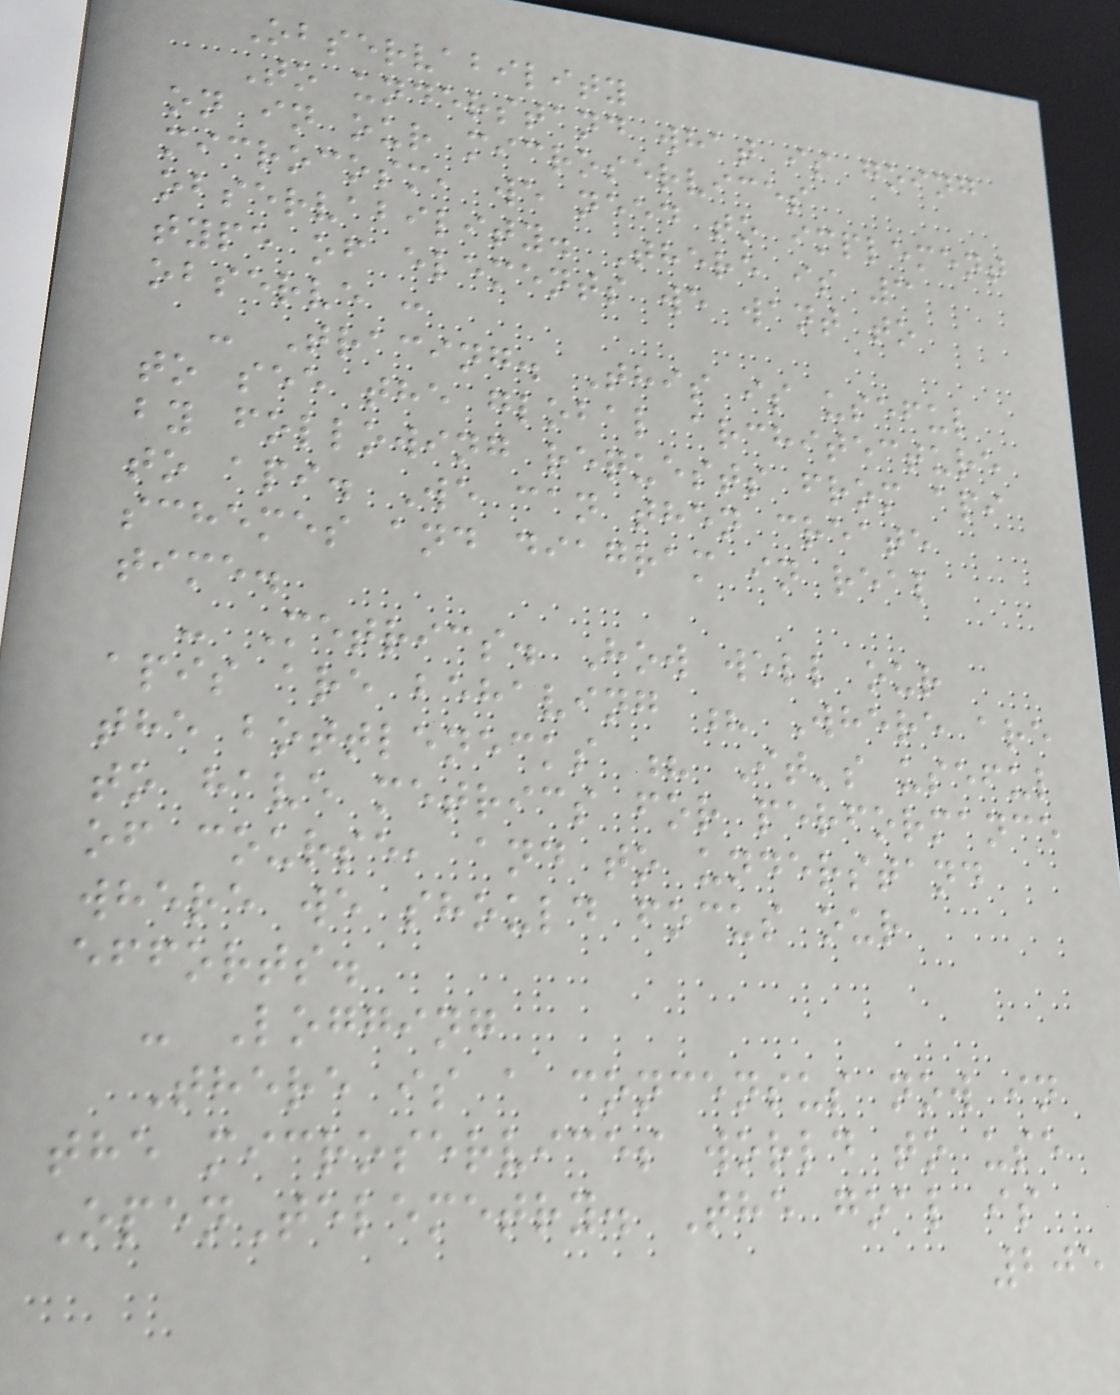Observability
To understand what is going
on in our microservices
microcosm, we need to implement
observability. There is 3
type of elements we want to
observe :
- Tracing. This is useful
to see the global architecture
by following requests from api
to api. We can then create
schemes and diagram in real
time.
- Metrics. How well our
apis are behaving ? Where are
the bottlenecks ? It's useful
to have metrics for performance
of course, and to understand
where we should focus our
efforts.
- Logging
There is a concensus now in
the microservices world to use
OpenTelemetry. The goal is
205
